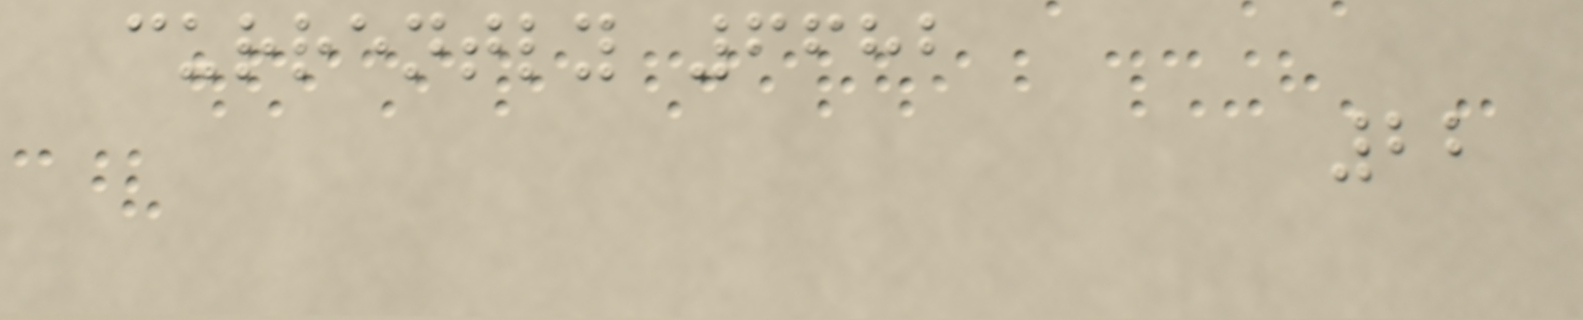currently 6682
22
